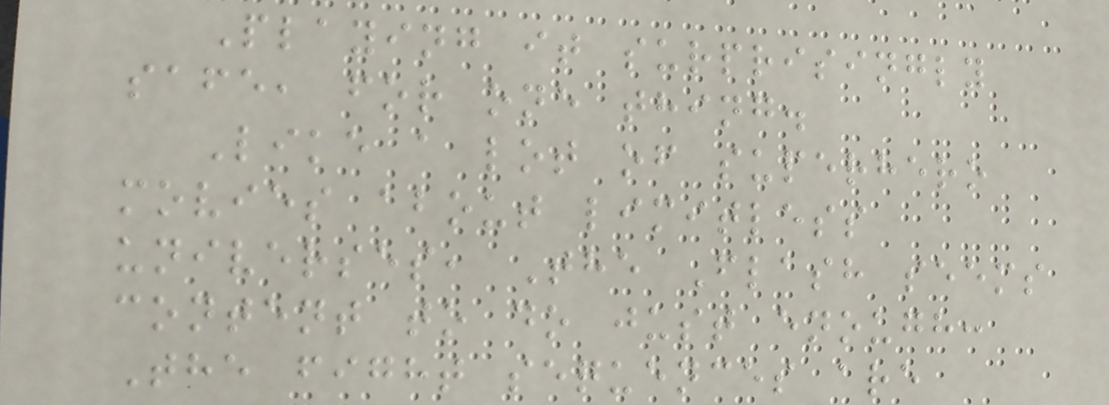Playing it surprisingly
safe, for one thing.
Like a lot of superhero
movies about limitless
universes, The Flash seems
content to do just enough:
The fight sequences are
